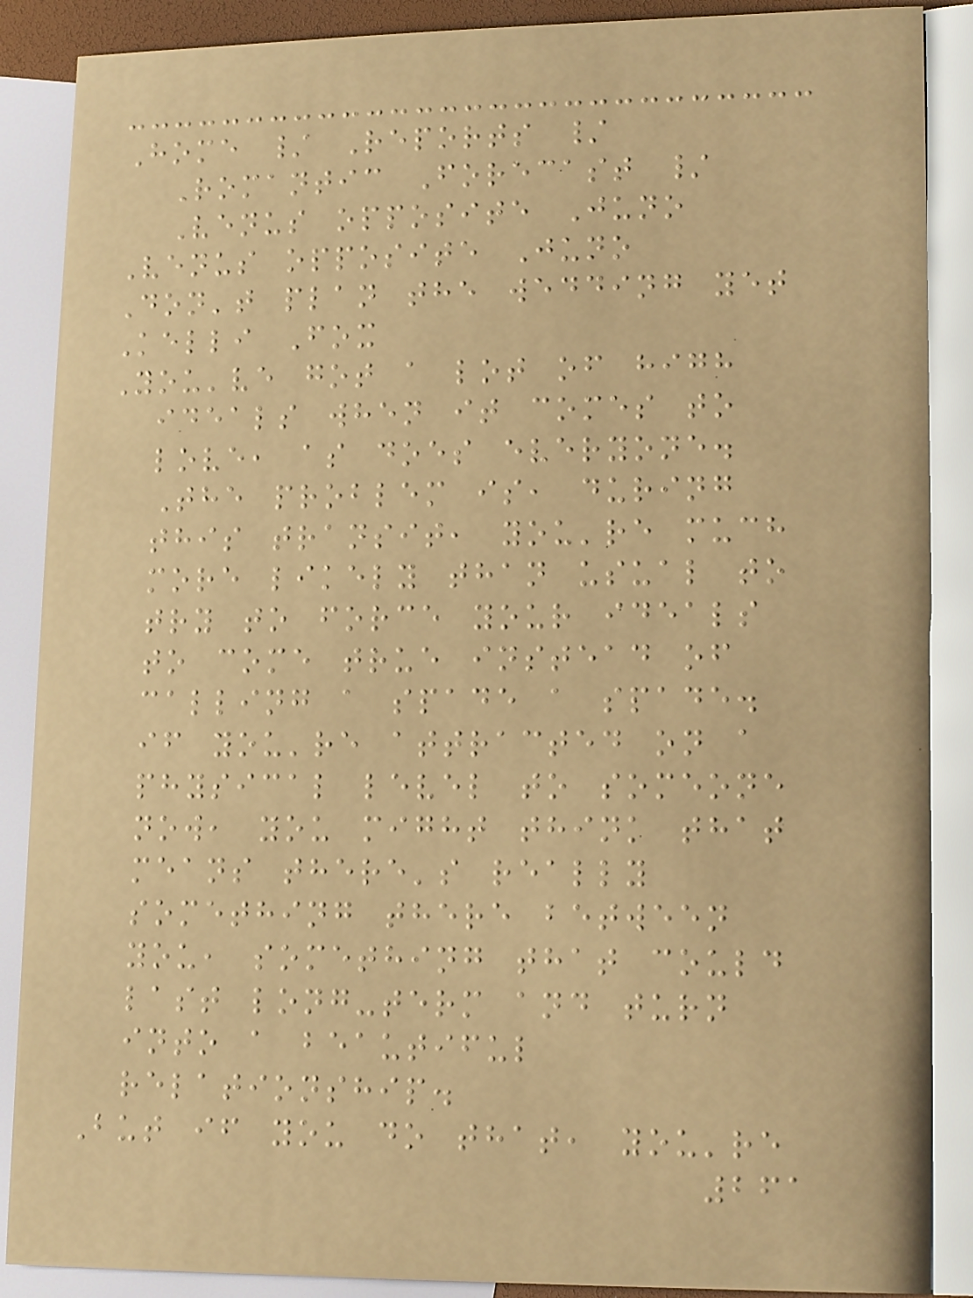Home / Reports /
Romantic Forecast /
Venus opposite Juno
Venus opposite Juno
Don't plan the wedding yet
Kelli Fox
You've got a lot of high
ideals when it comes to
love, as does everyone.
The problem is, during
this transit, you're much
more likely than usual to
try to force your ideals
to come true instead of
calling a spade a spade.
if you're attracted on a
physical level to someone
now, you might think that
means there's really
something there between
you, something that could
last long-term and turn
into a beautiful
relationship.
But if you do that, you're
261
